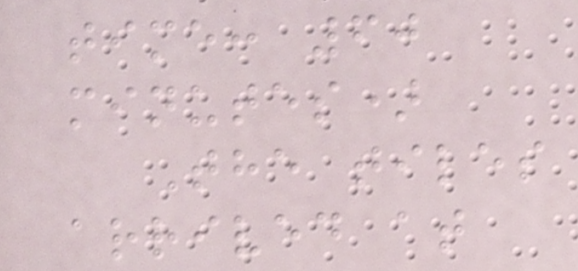time: 60
minutes)
The tiles
arrived at
